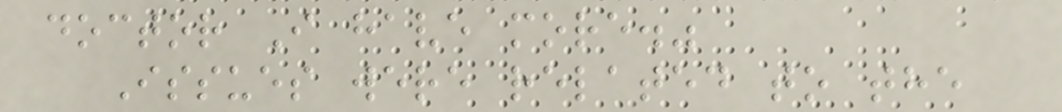doctor I have more."
Issues were related to the
